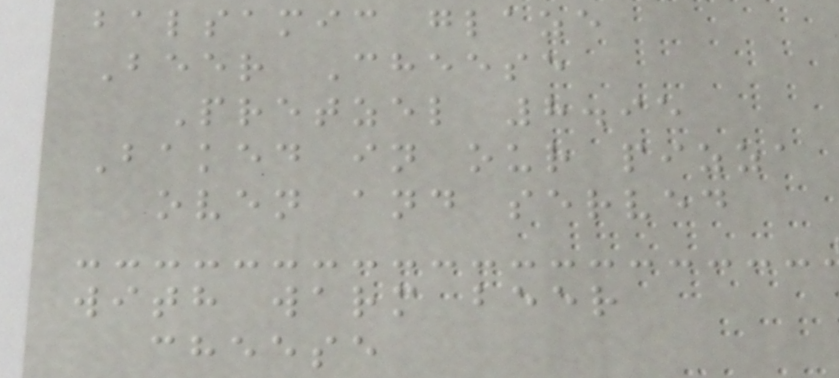balsamic glaze
Beer Cheese
Pretzel 8.95
Baked in our pizza
oven and served
with warm beer
cheese
